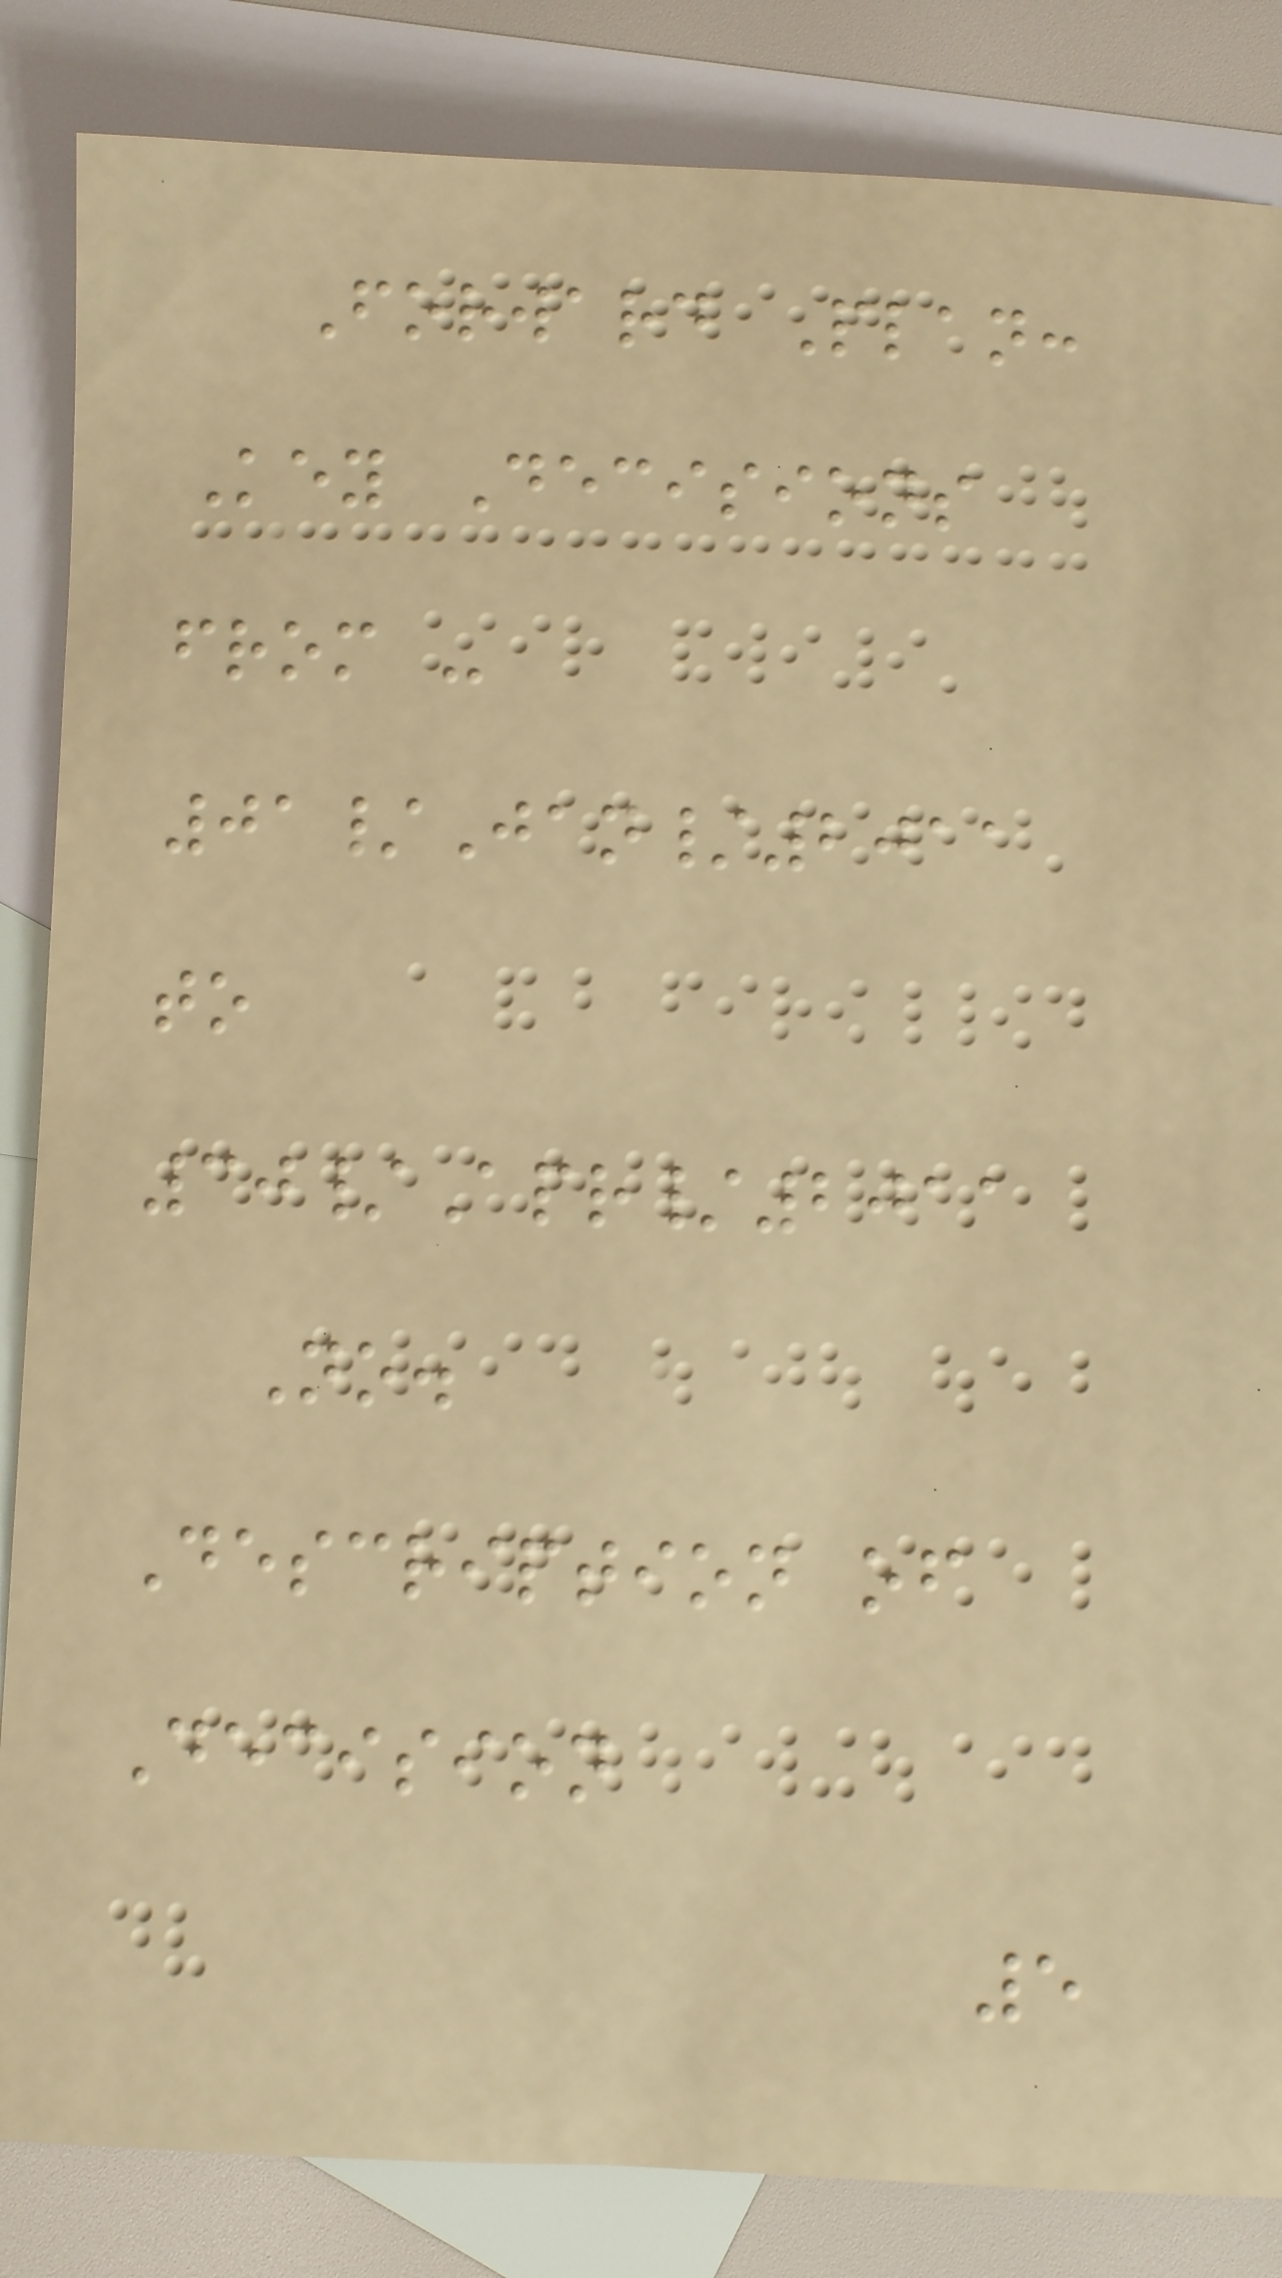Forward Plan:
Key Decisions
from -
01/Jan/2011
to
30/Apr/2011
No.
Description of
Decision
5
